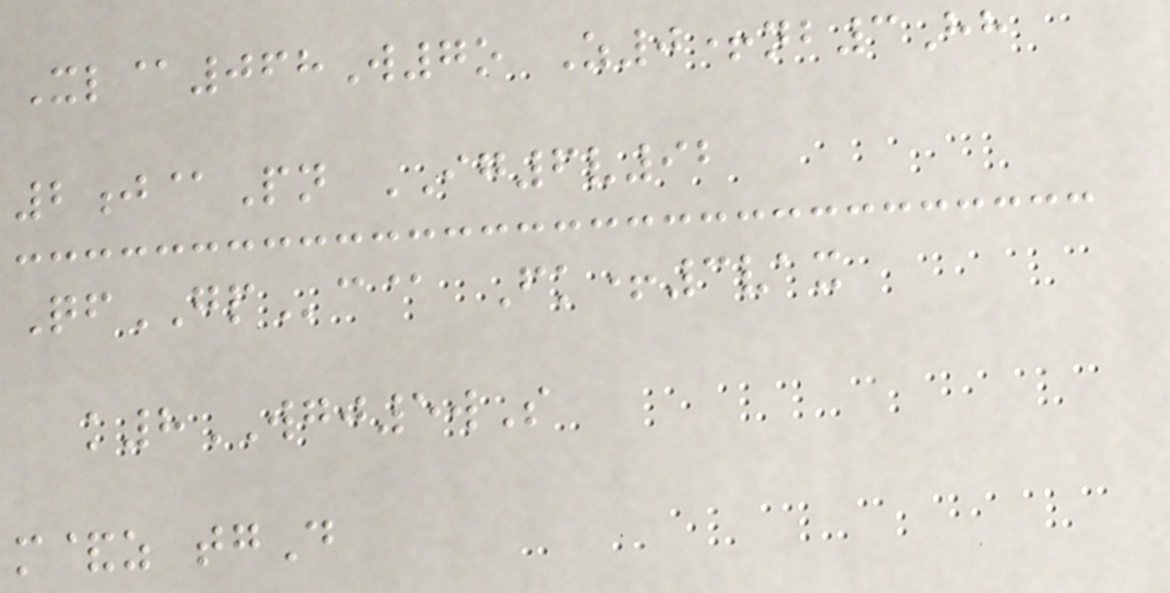Xl@068W7o Z0+nb3Hh
2j@Pn IG6v92
QfGPc@ Fk+3vax
k8WGJ5wS
m&z tgD
